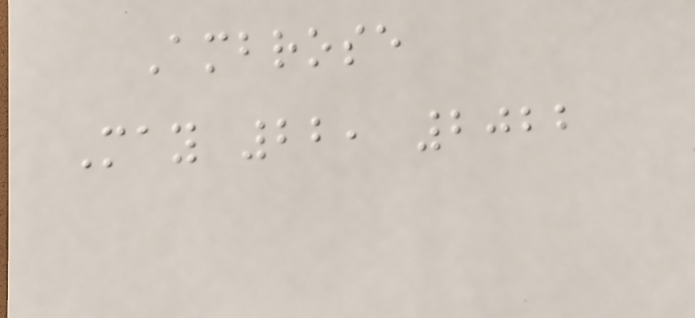Ambrose
May 22, 2022
